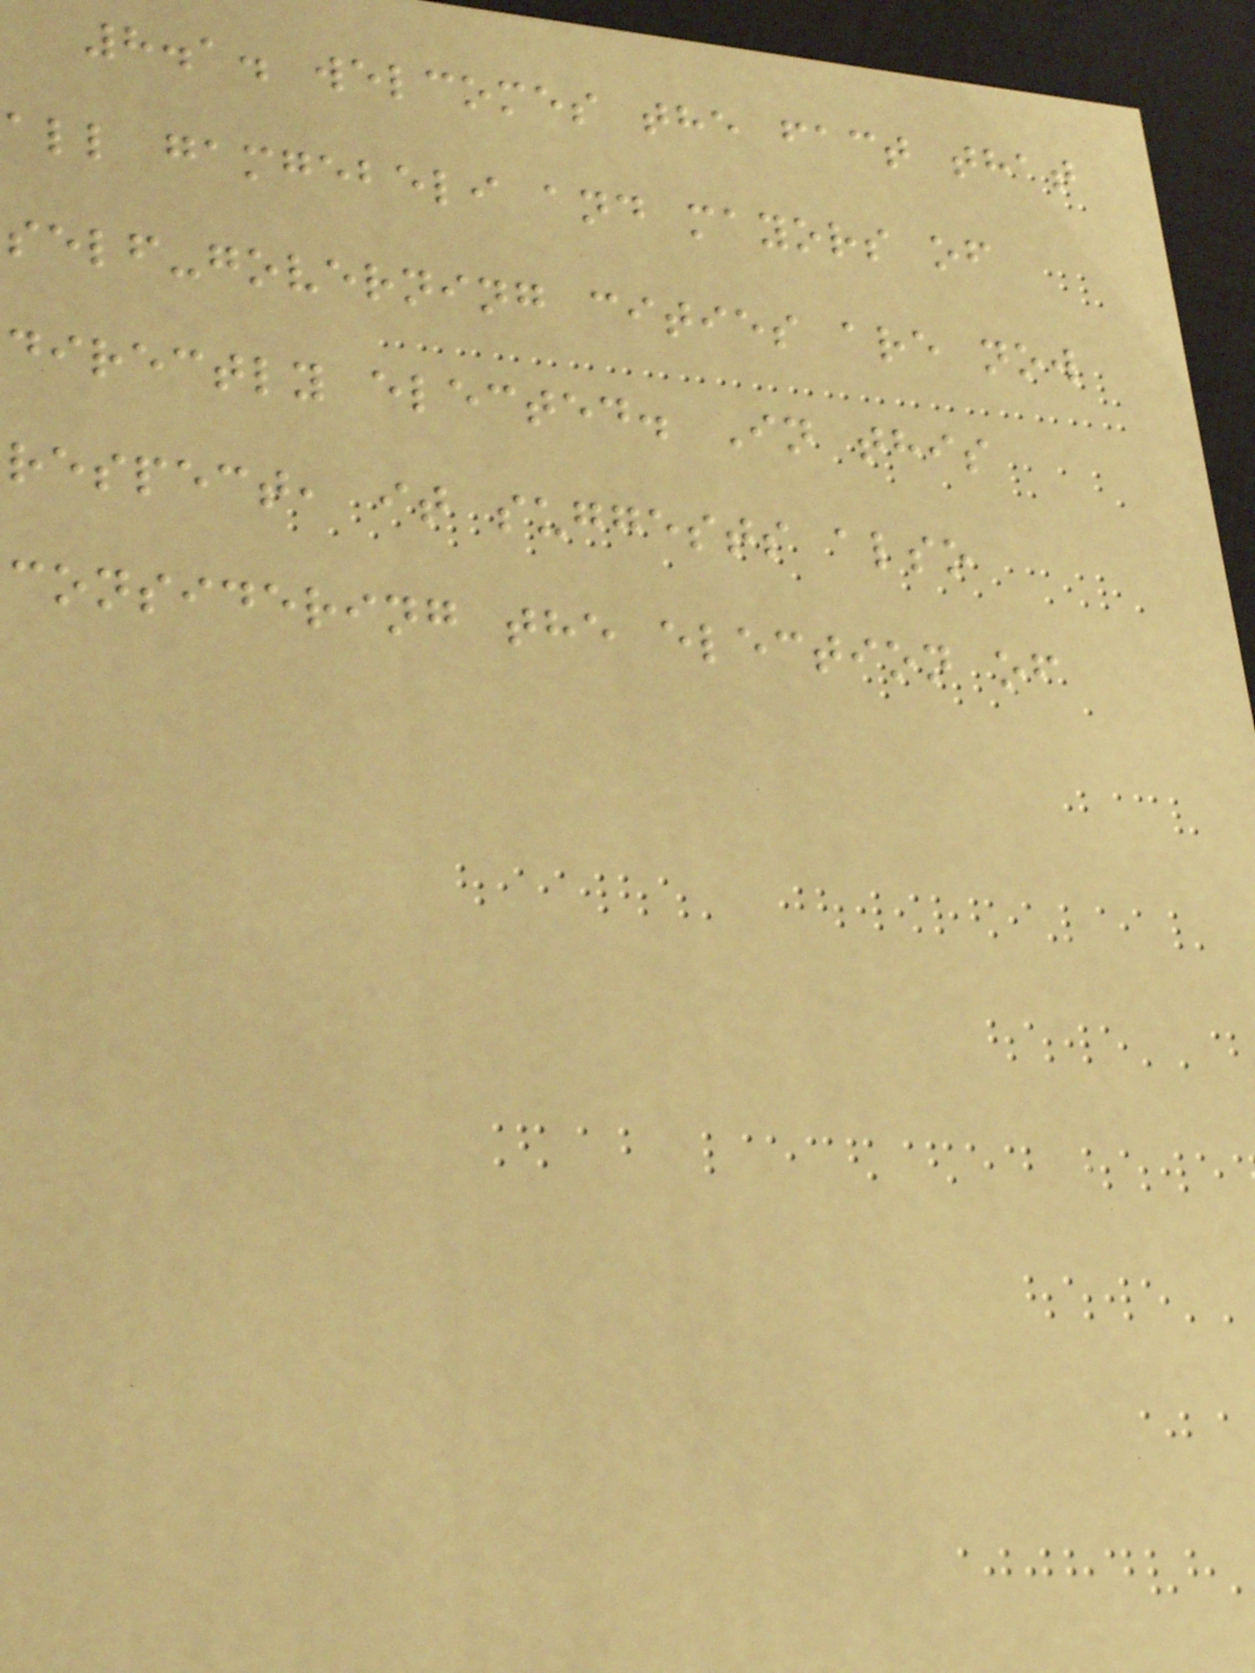8.1. welcomes the fact that
all gamgebeli and mayors of
self-governing cities are now
directly elected. In this
respect, it suggests also
considering the election of
